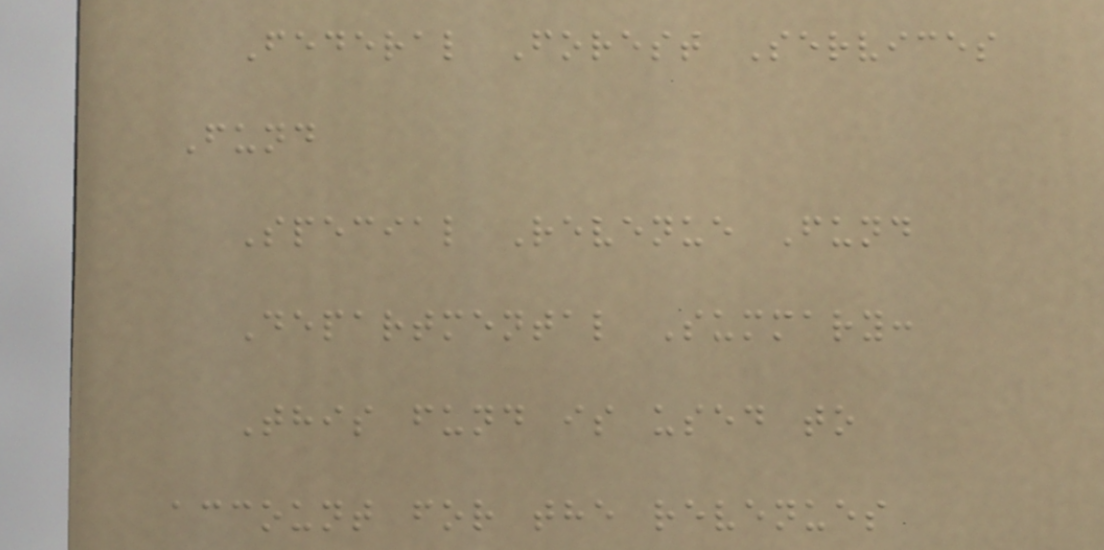Federal Forest Services
Fund
Special Revenue Fund
Departmental Summary:
This fund is used to
account for the revenues
